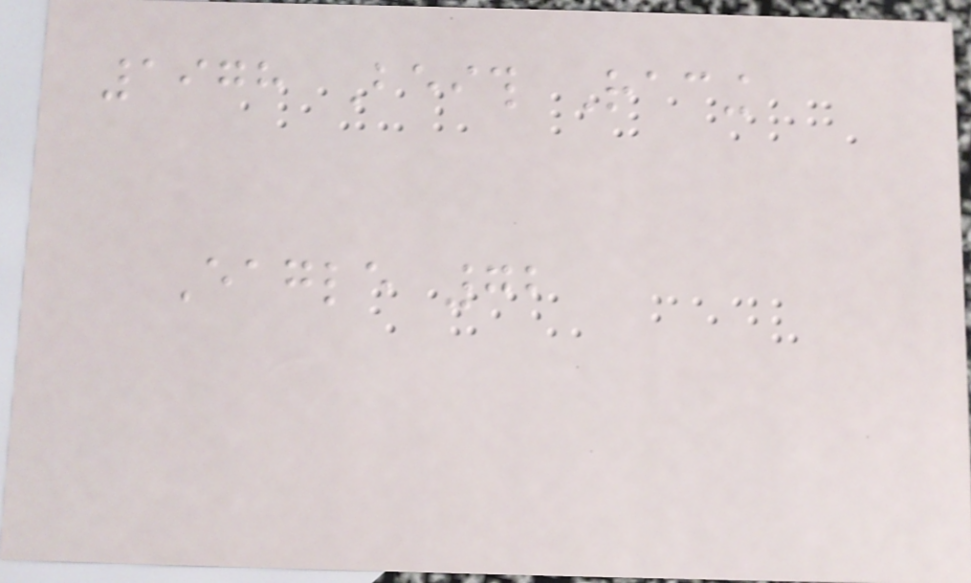1978 Beith Racing
Eagle 72
